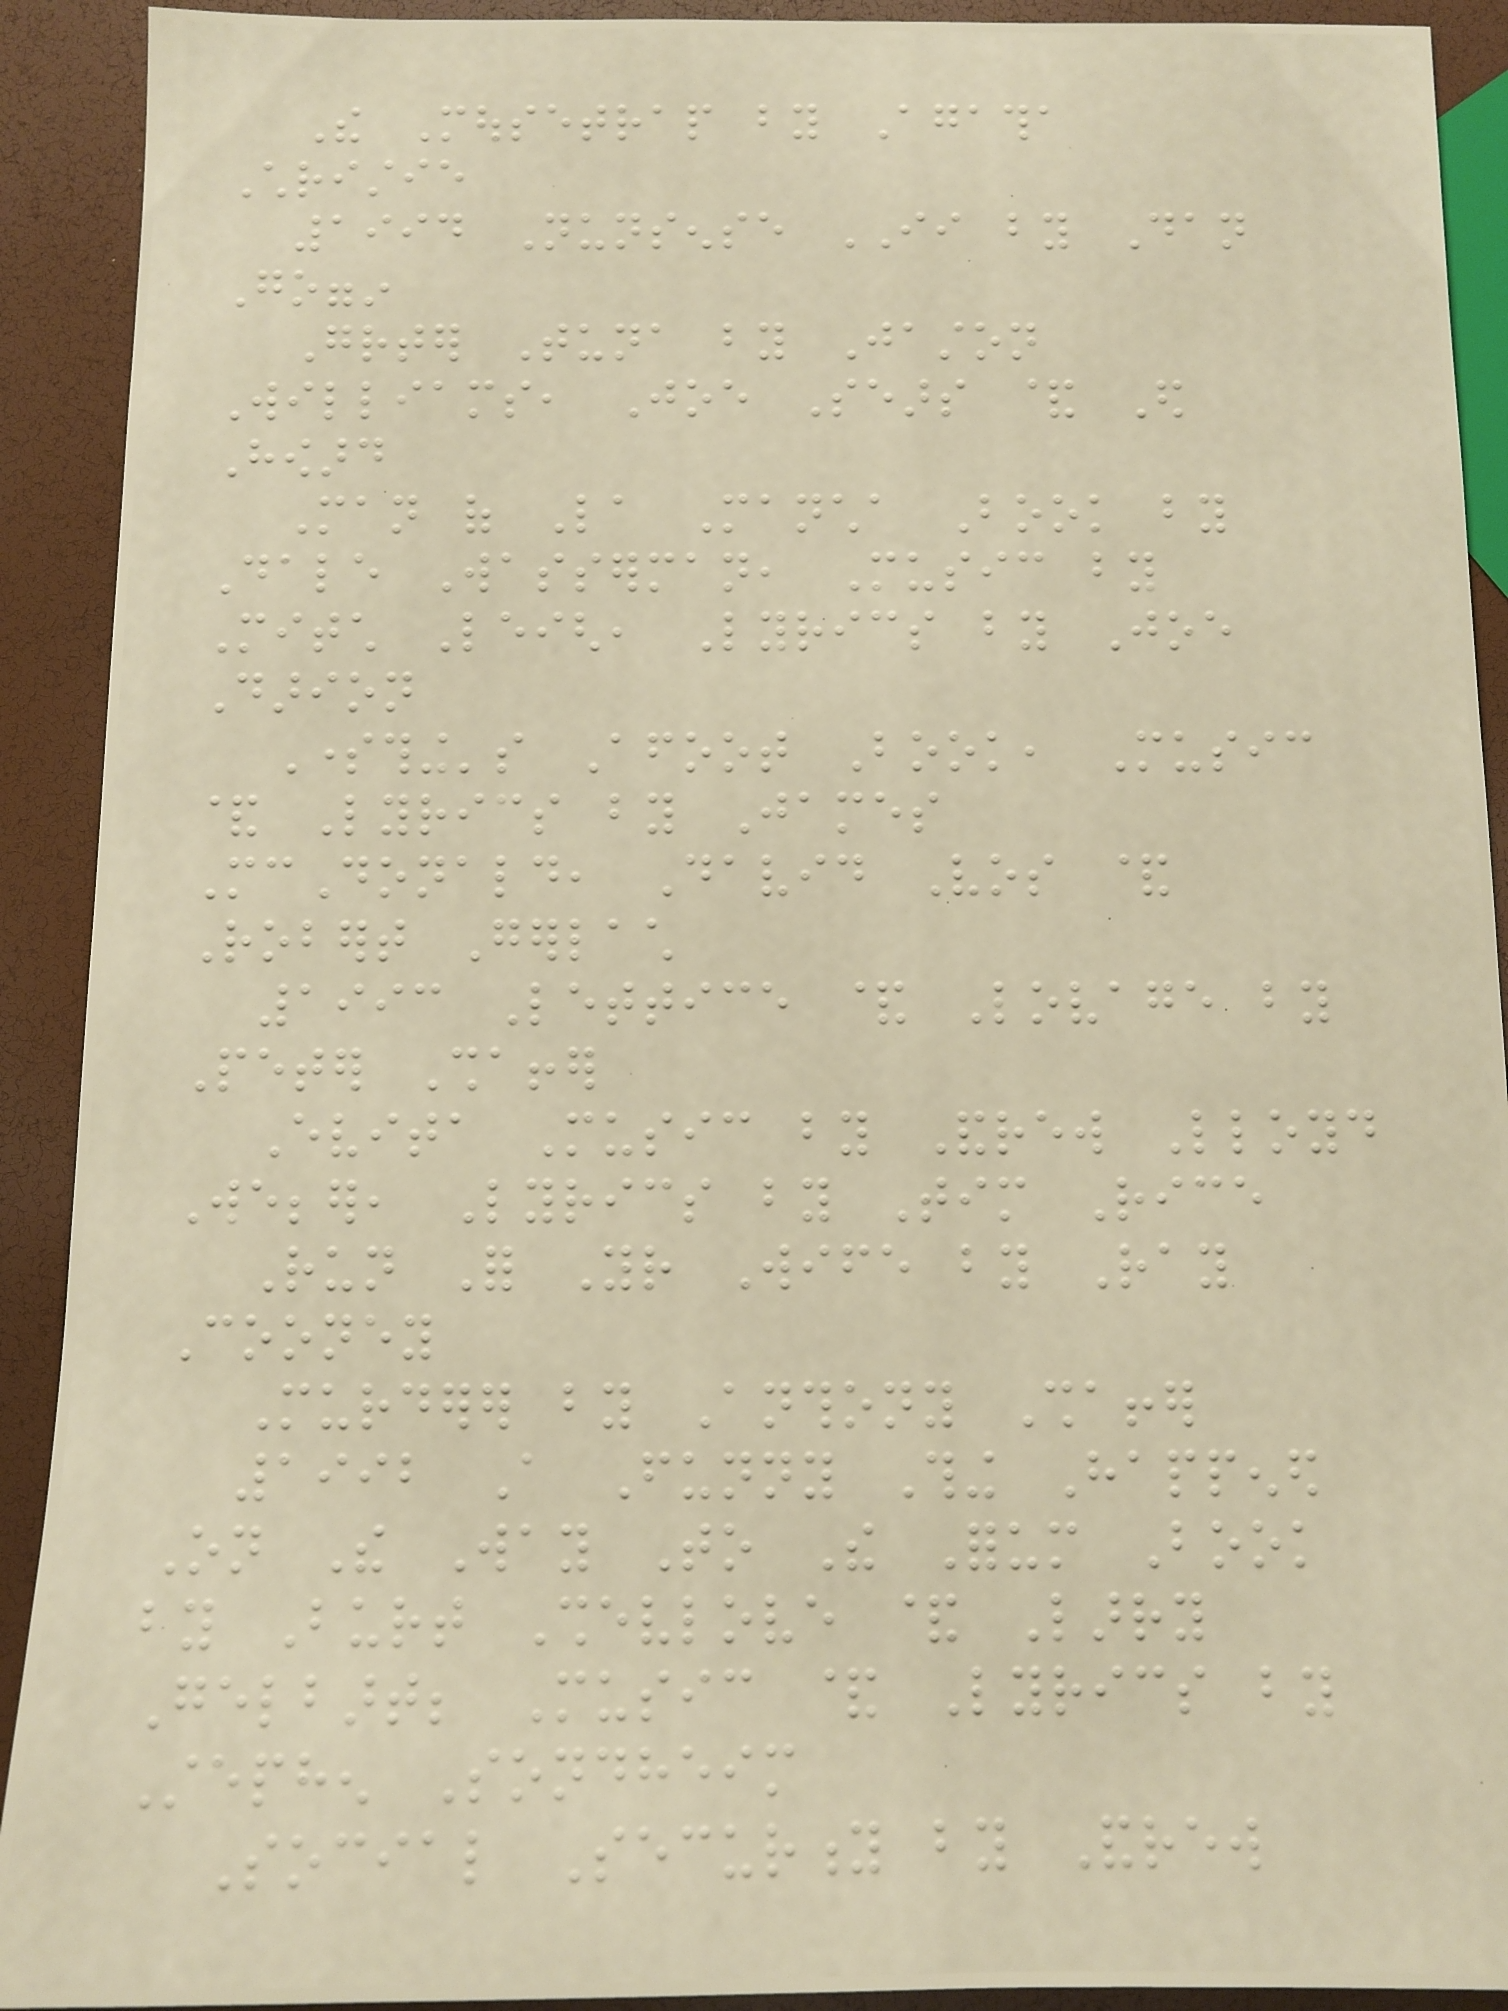The Mousetrap by Agatha
Christie
1994 Nunsense II by Dan
Goggin
Greater Tuna by Jaston
Williams, Joe Sears & Ed
Howard
Man of La Mancha Book by
Dale Wasserman, Music by
Mitch Leigh, Lyrics by Joe
Darion
Something's Afoot Book, Music
& Lyrics by James
McDonald, David Vos &
Robert Gerlach
1993 Lettice & Lovage by
Peter Shaffer
Evita Music by Andrew Lloyd
Webber, Lyrics by Tim Rice
Run For Your Wife by Ray
Cooney
Murderer by Anthony Shaffer
1992 A Funny Thing Happened
On The Way To The Forum Book
by Burt Shevlove & Larry
Gelbart; Music & Lyrics by
Stephen Sondheim
Social Security by Andrew
